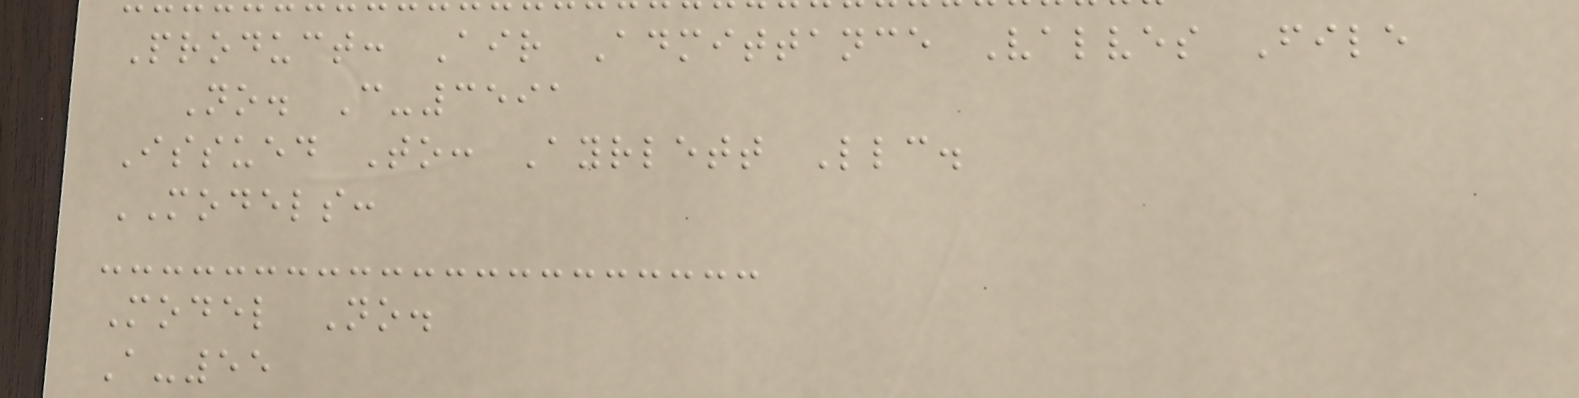Product: Air Admittance Valves File
No. C-3591
Issued To: Ayrlett Llc.
MODELS:
Model No.
A-55
